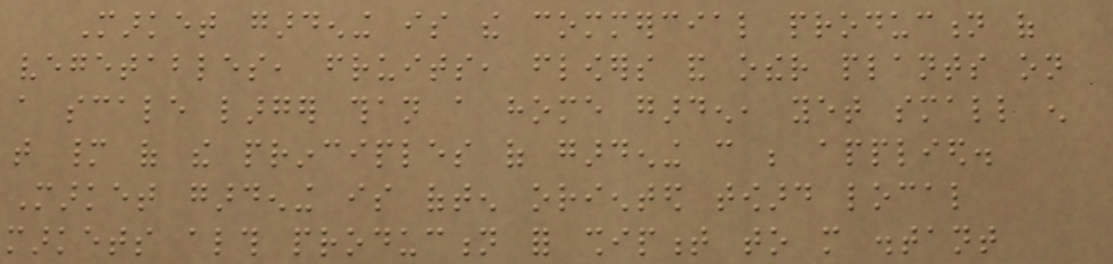Market gardening is the commercial production of
vegetables, fruits, flowers and other plants on
a scale larger than a home garden, yet small enough
that many of the principles of gardening can be applied.
Market gardening is often oriented toward local
markets although production for shipment to more distant
